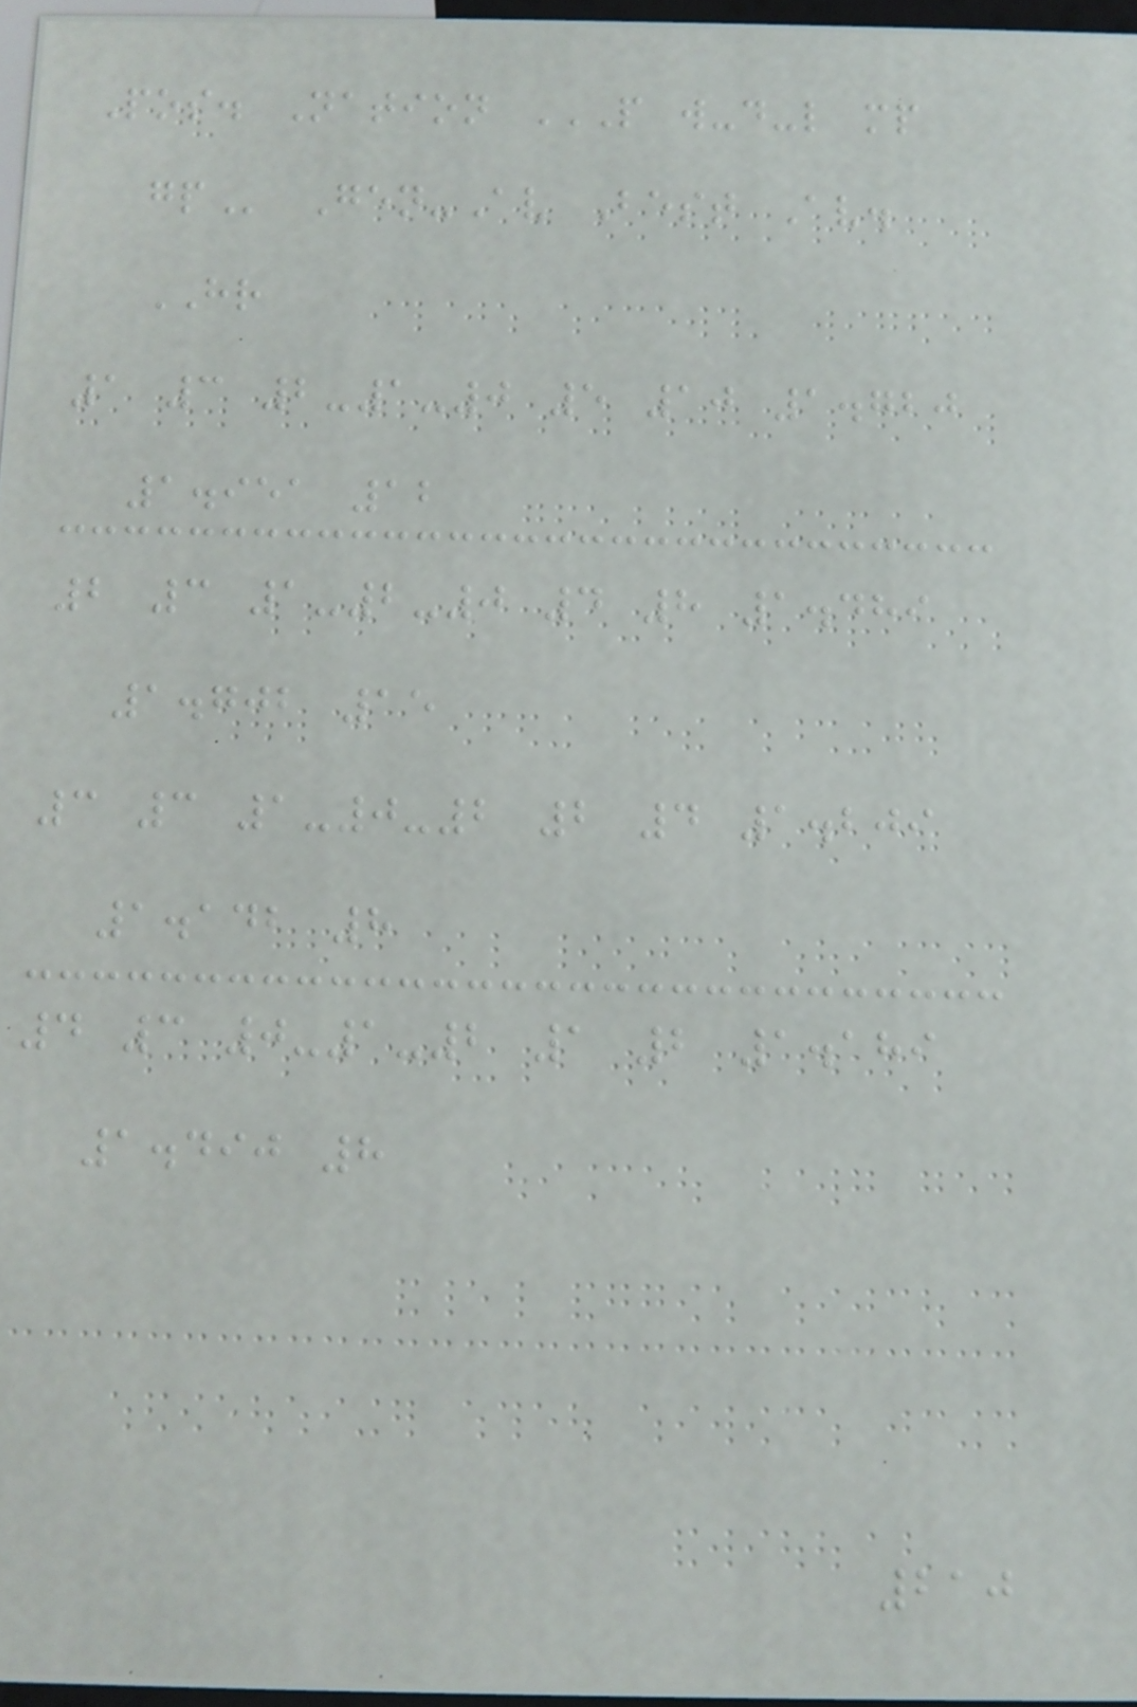Pos. Nation P W-D-L MP
GP Gen-Av Best Av.
HR
1 3 2-1-0 5 10 1.720
1.951 12
2 3 1-2-0 4 8 1.489
1.702 15
3 3 1-0-2 2 4 1.209
1.142 8
4 3 0-1-2 1 2 1.189
1.490 8
210
